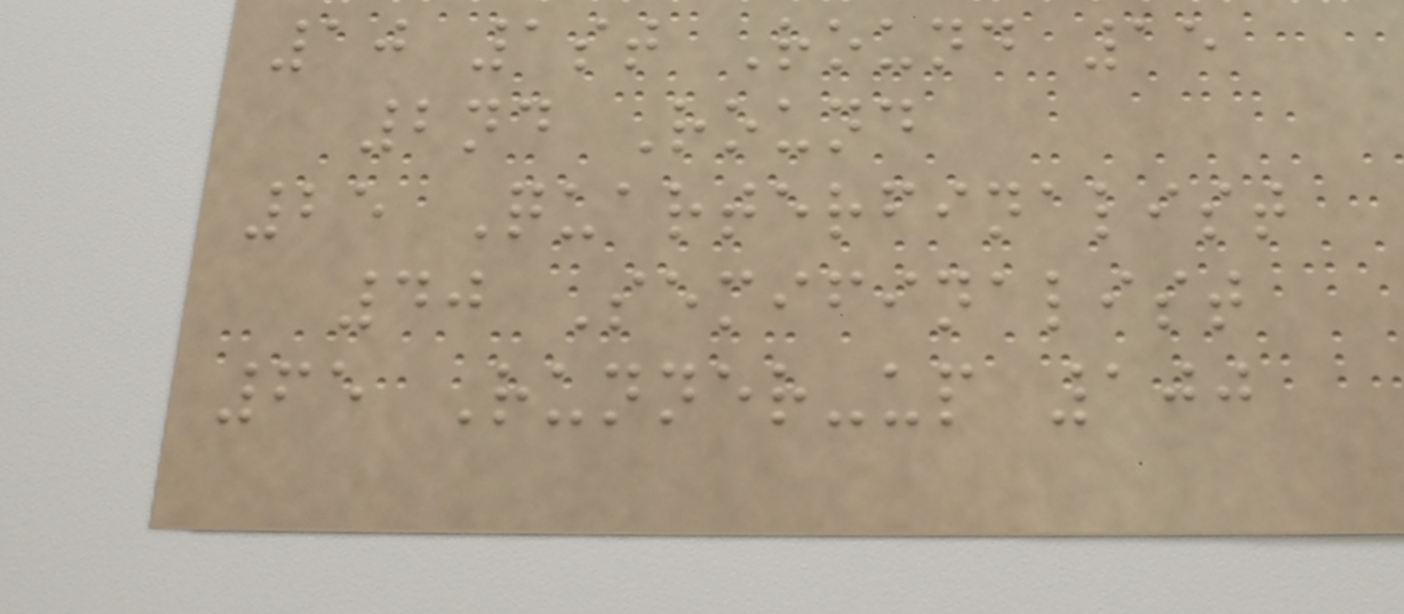10 1st Round 15
2nd Round
25 Quarterfinalist
40 Semifinalist
65 Runner-up 100
